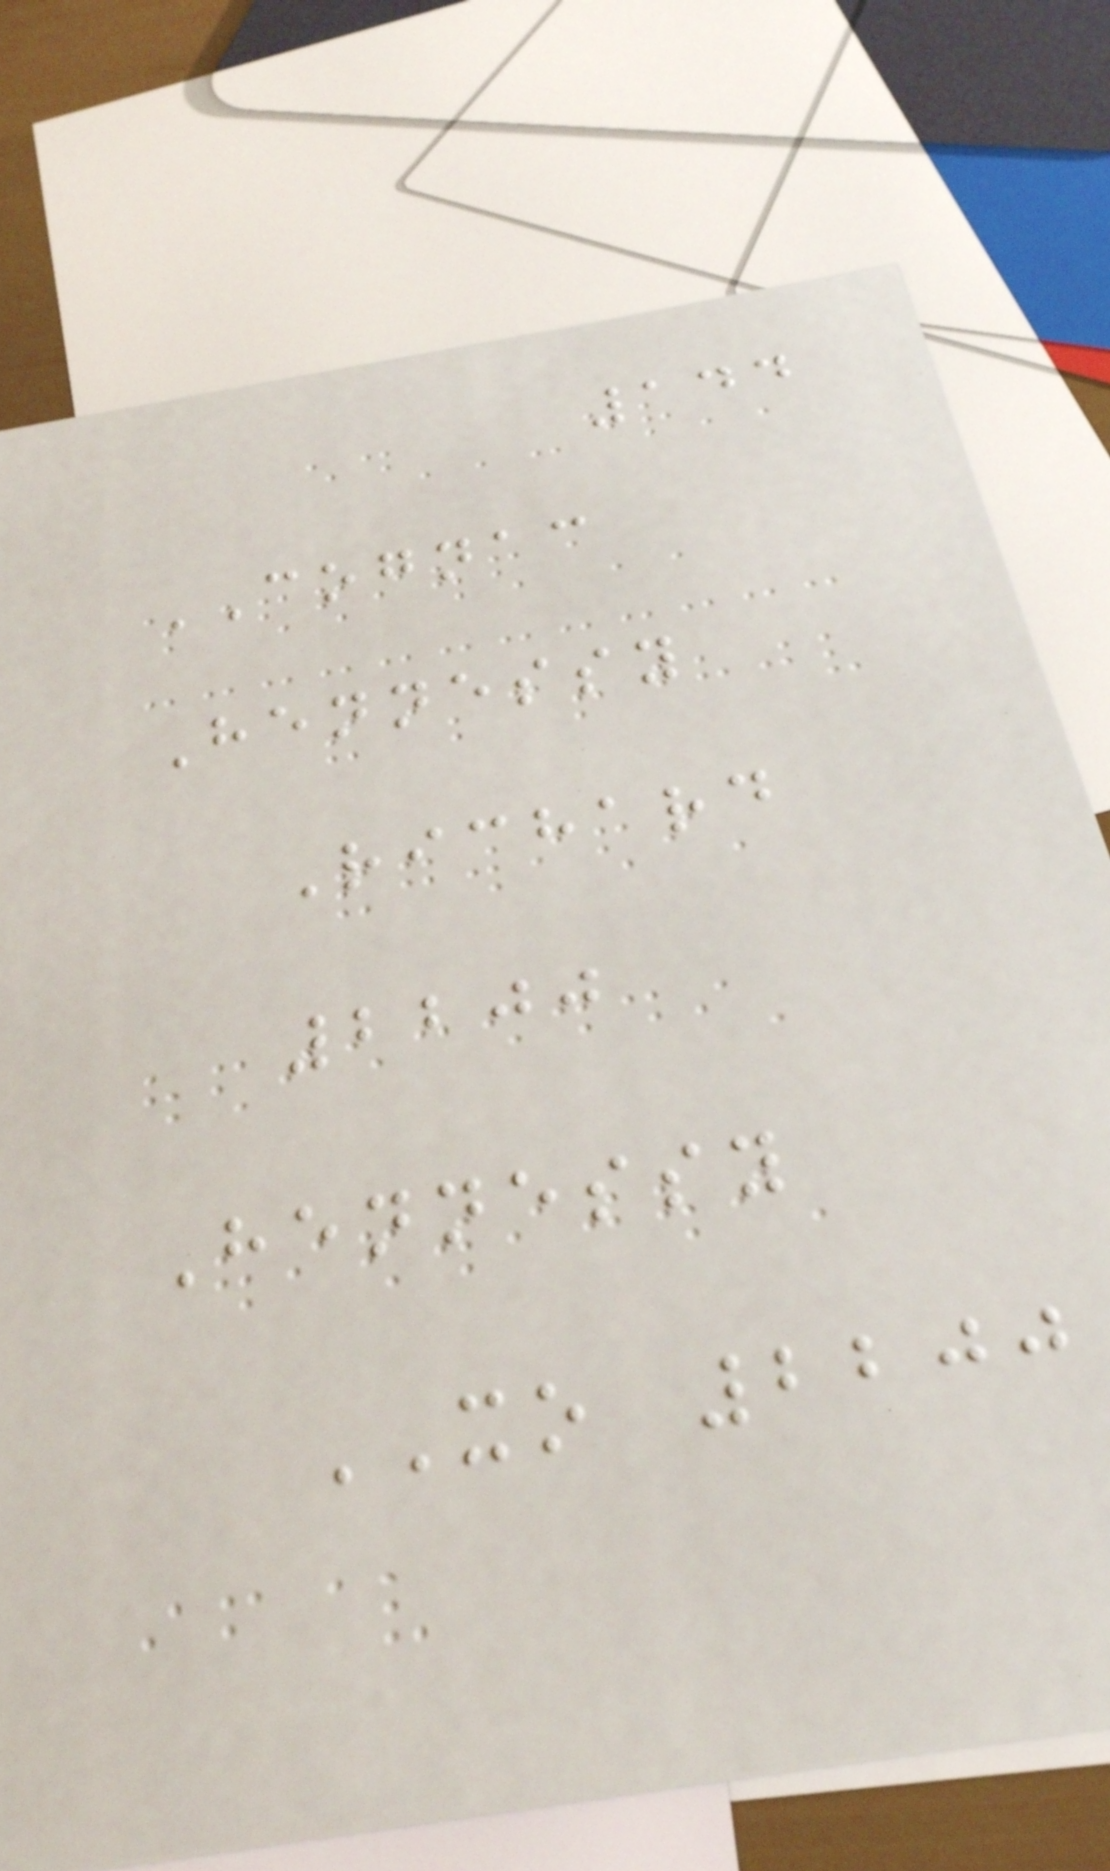144
COGNAC
Hennessy
Richard
2200
Hennessy
XO 2200
